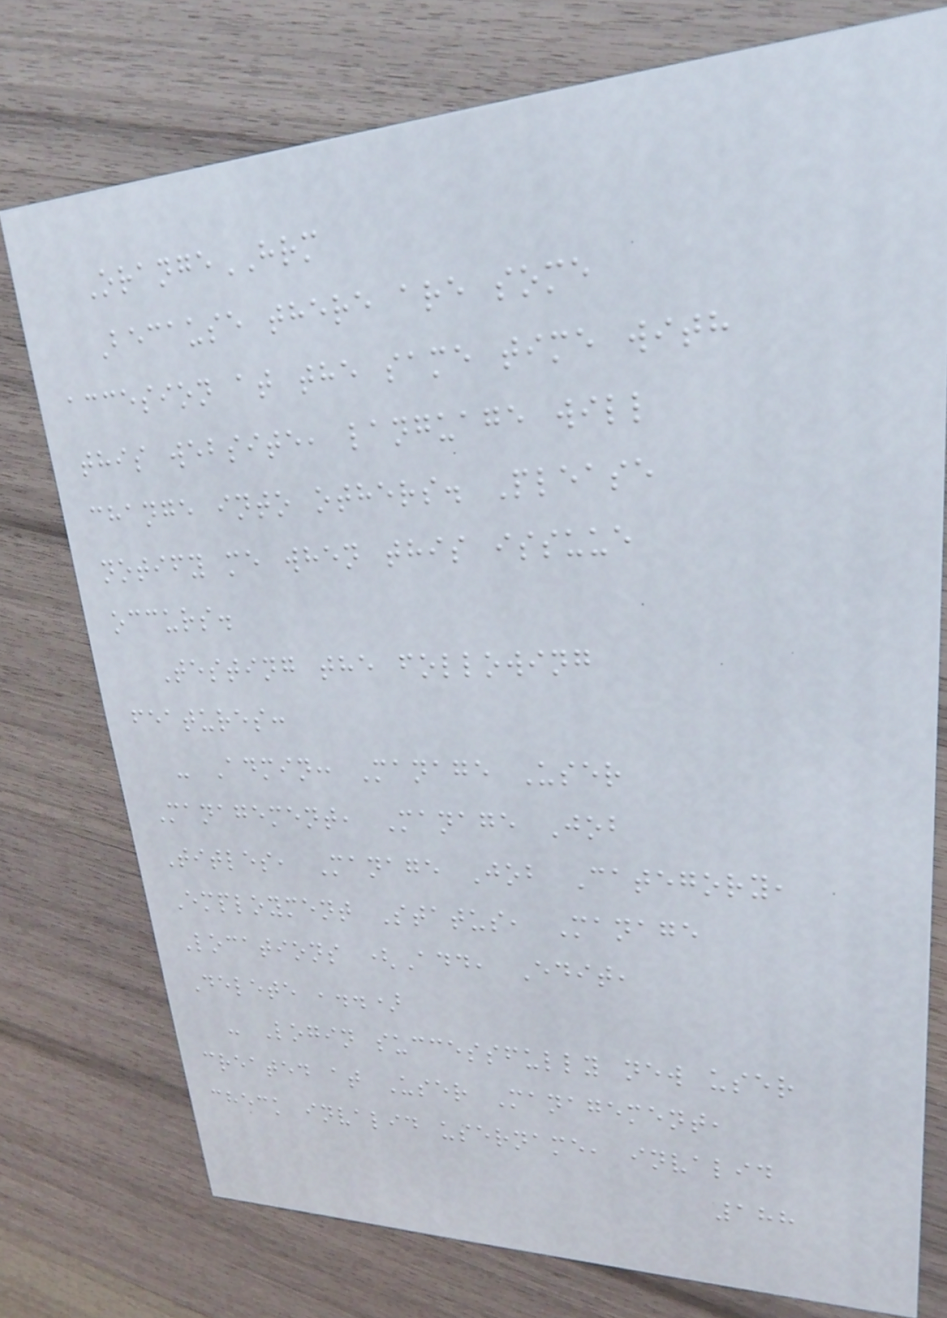OrangeHRM
Because there are some
accesion at the same time with
this website, language will
change into others. Please
notify me when this issuue
occurs.
Testing the following
features:
- Admin: Manage User
Management, Manage Job
Titles, Manage Job Category,
Employment Status, Manage
Locations (Add, Edit,
Delete ,..)
- Login successfully new user
created at User Management,
check invalid username, invalid
188
